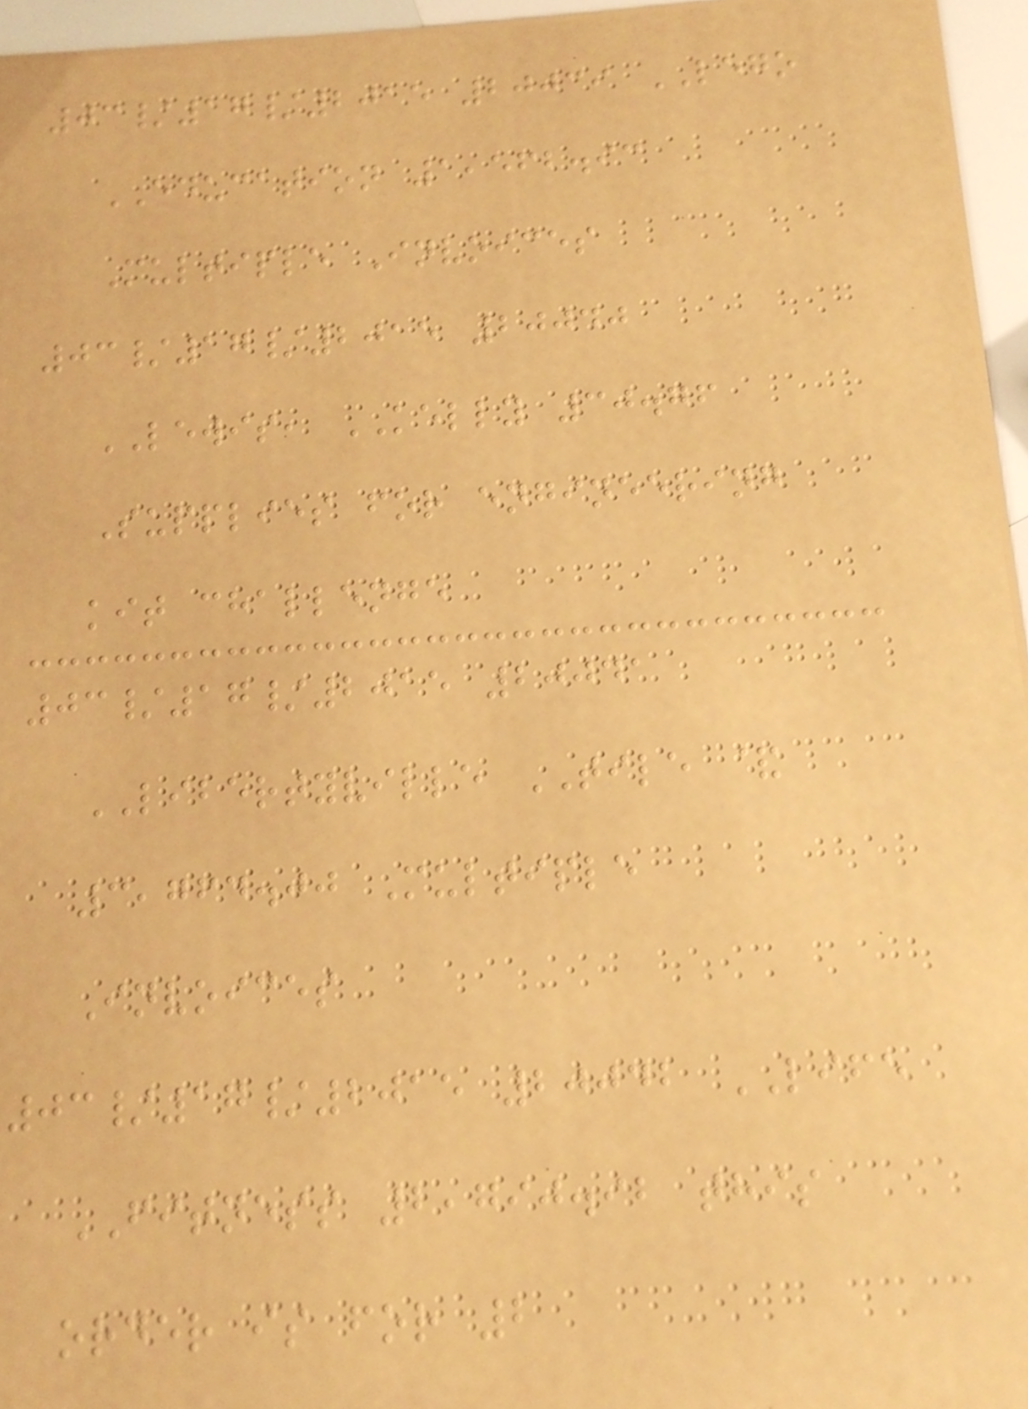03/17/2015 20039 LEGO
EDUCATION 1,562.93
Multiple Invoices
03/17/2015 20040
LEWIS, KELLY 30.76
Supplies for engineering
kit challenge
03/17/2015 20041
LIBERTYVILLE TILE &
3,764.00 Multiple
Invoices
03/17/2015 20042 LIFE
FITNESS 2,790.92 this
order is for 2
